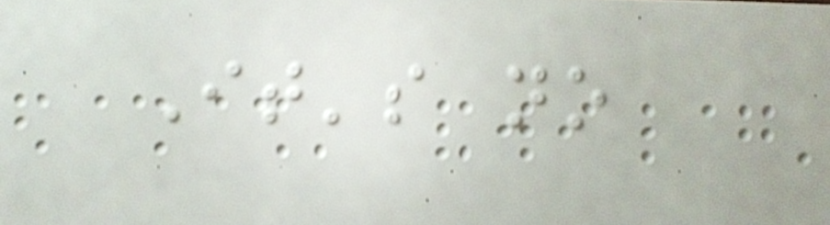It's no
